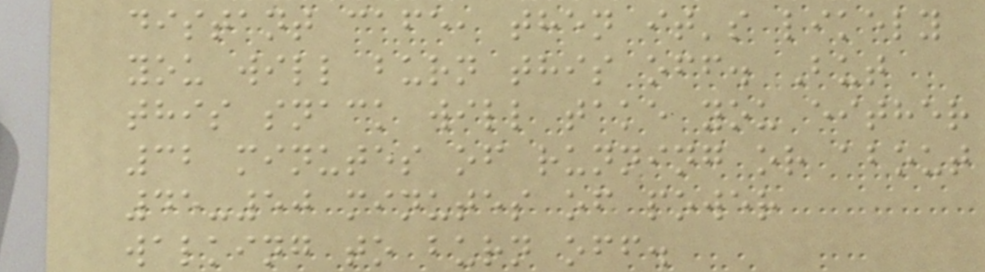distant cafe, then it's likely
you will burn this off. But
this snack will take you either
32 minutes of running or about
45-50 minutes of power
walking to burn off.
